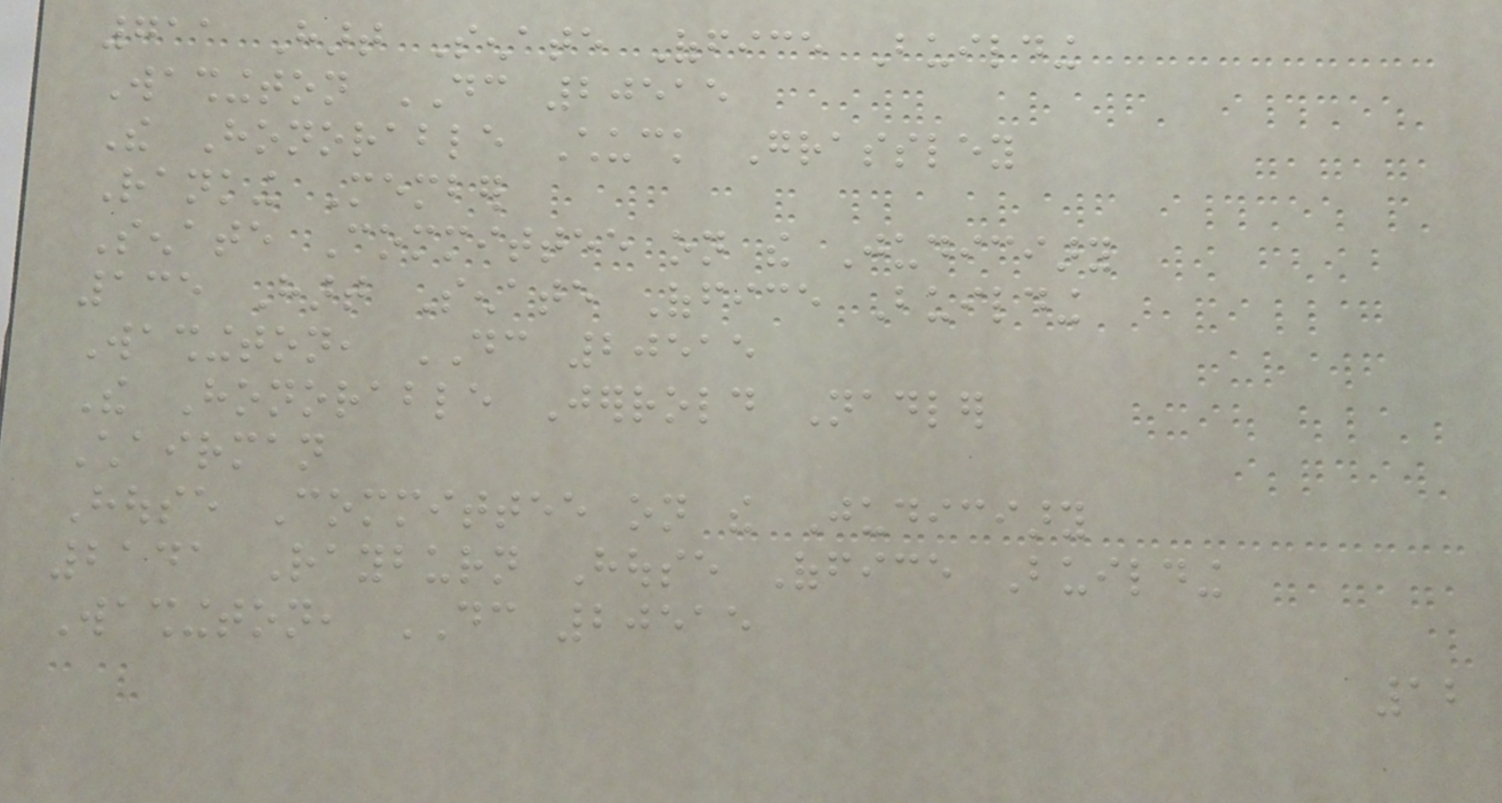711 Hart Senate Office Building
Washington DC 20515
The Honorable Chuck Grassley
Ranking Member
Senate Committee on the Judiciary
135 Hart Senate Office Building
Washington, DC 20515
The Honorable Jerrold Nadler
Chairman
House Committee on the Judiciary
2141 Rayburn House Office Building
Washington, DC 20515
12
